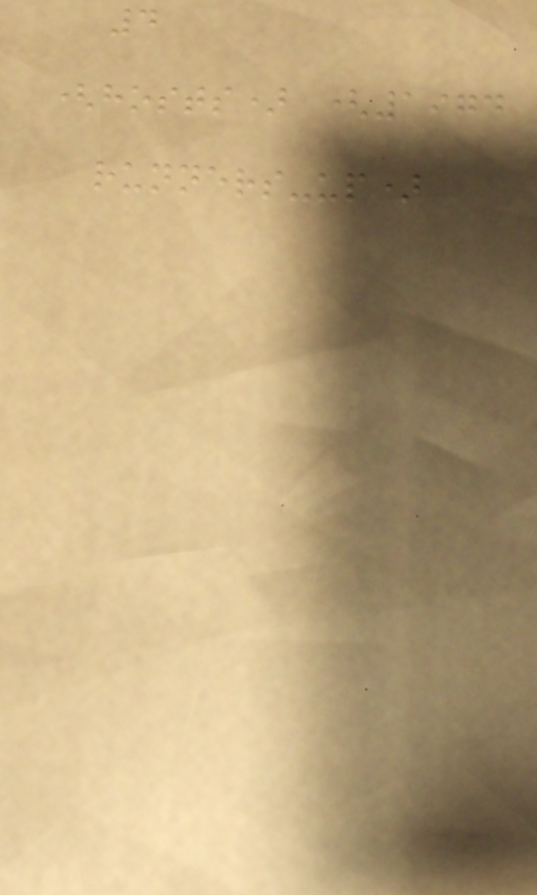4
(hosts) (1974
runners-up)
